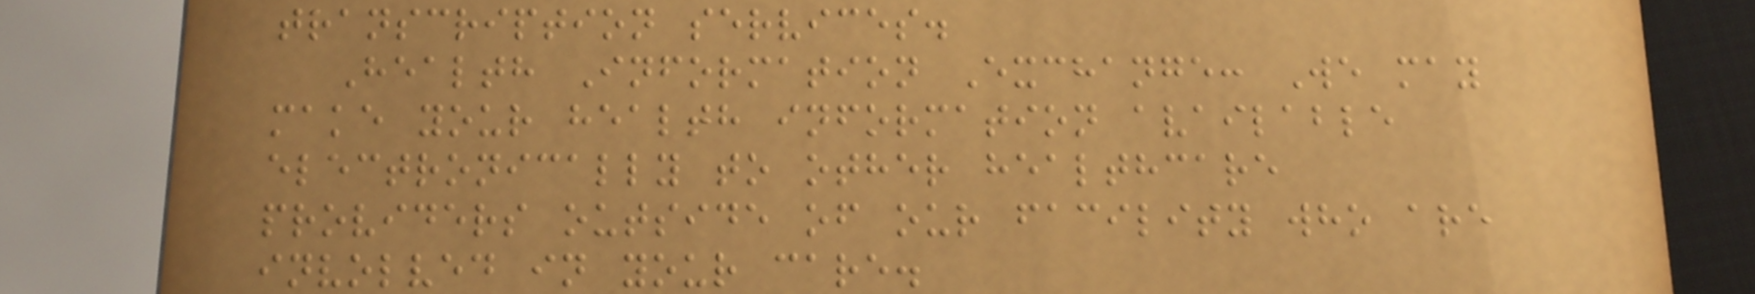transcription services.
Health Information Exchange: We may
make your health information available
electronically to other healthcare
providers outside of our facility who are
involved in your care.
